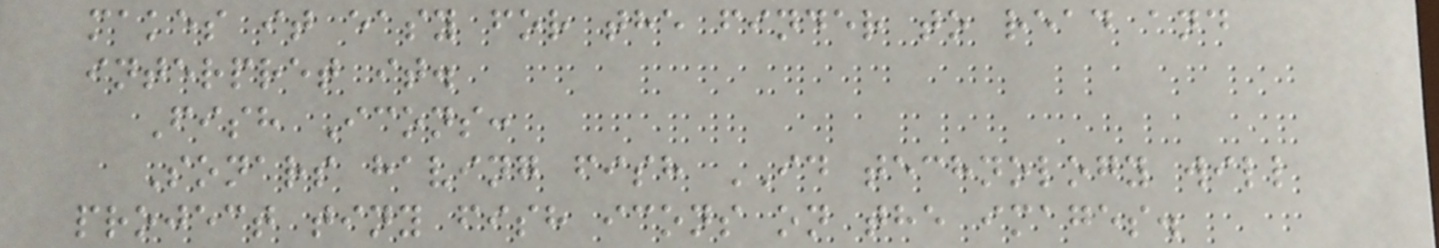makes it easy for the finder to read and
interpret it.
Fish Icons:
Sonars having fish ID technology will
project tiny fish icons on the images.
